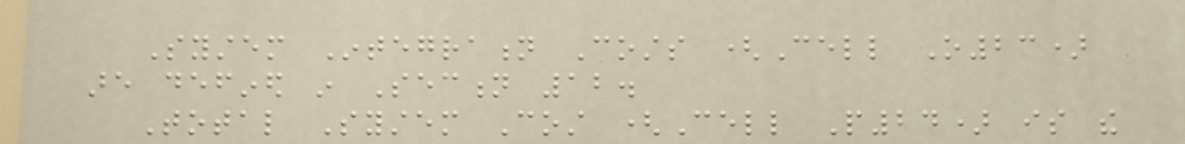System Integration Costs (Cell O23)
are defined in Section 12.
Total System Cost (Cell P24) is the
